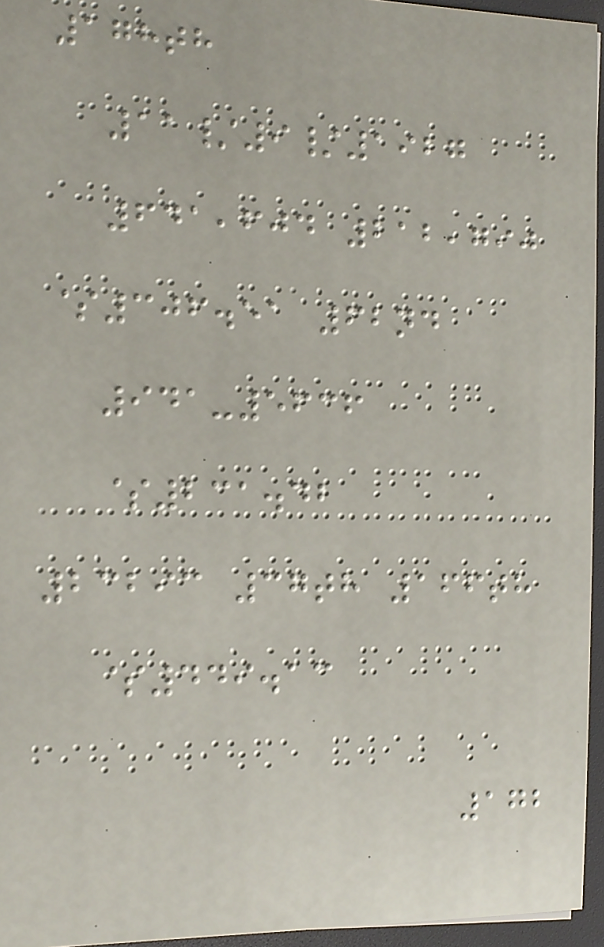178th
11/9/1927
641,604 212,790
$306.51 62nd
941-5636
$231.42
23293 37th 166th
$449.13
172
